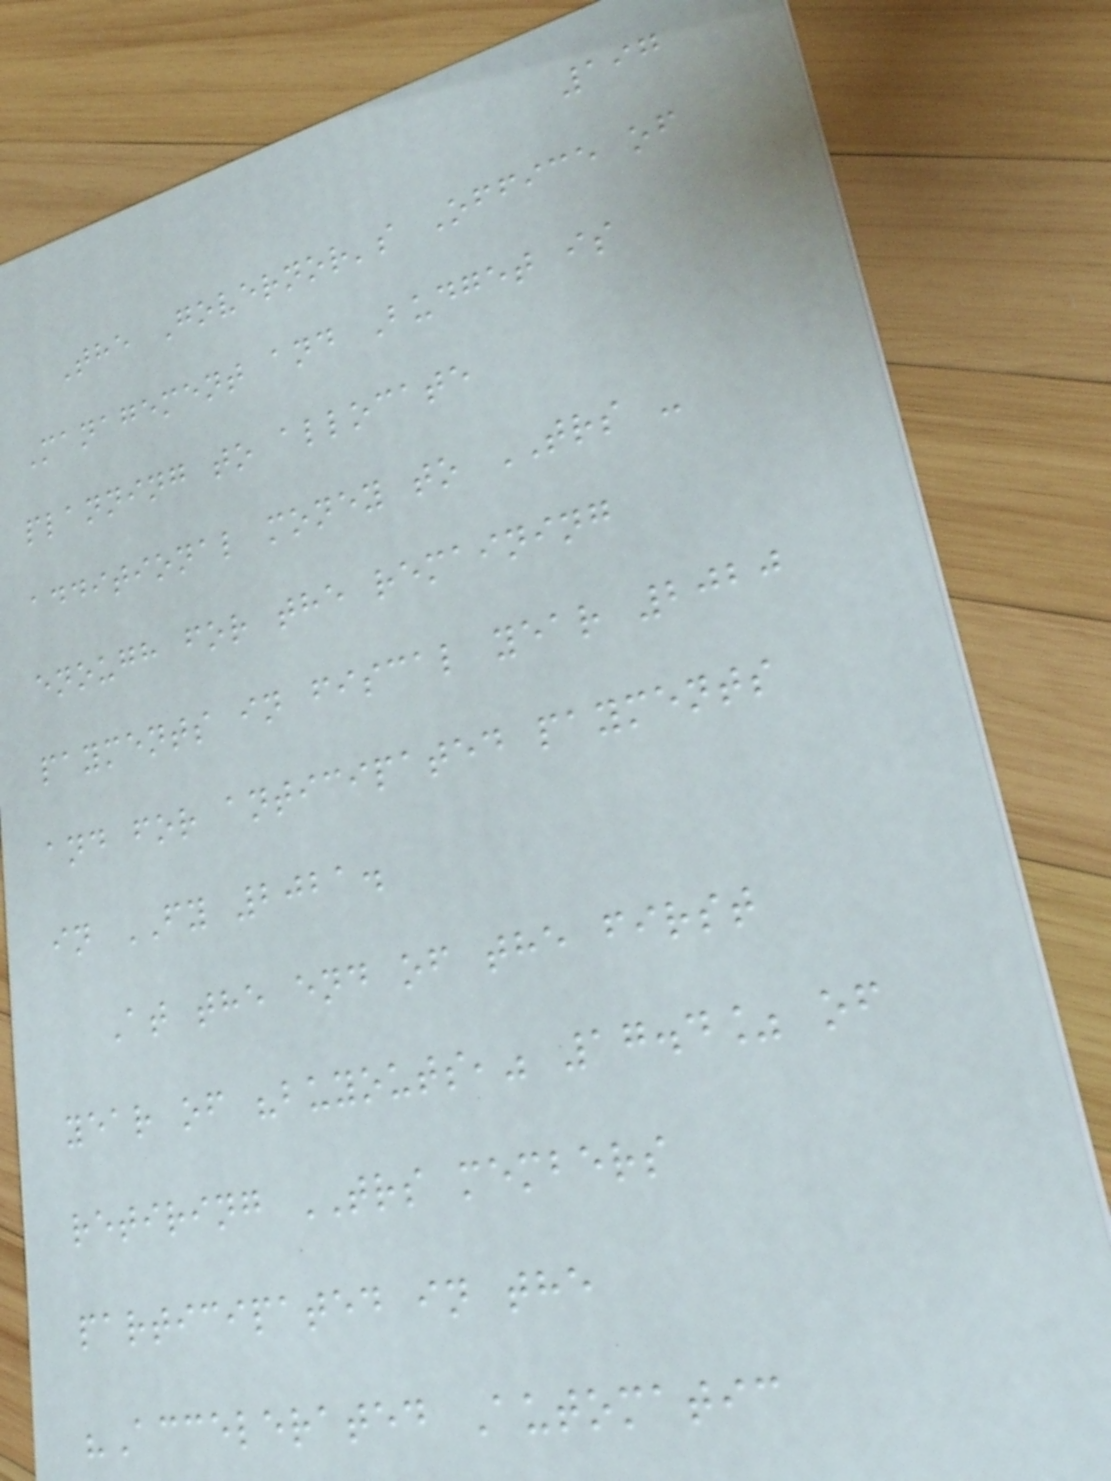197
The Governor's Office of
Management and Budget is
planning to allocate
additional money to TRS -
enough for the remaining
payments in fiscal year 2020
and for anticipated payments
in FY 2021.
At the end of the first
year of "buyouts," 17.4% of
retiring TRS members
participated in the
"Accelerated Automatic
